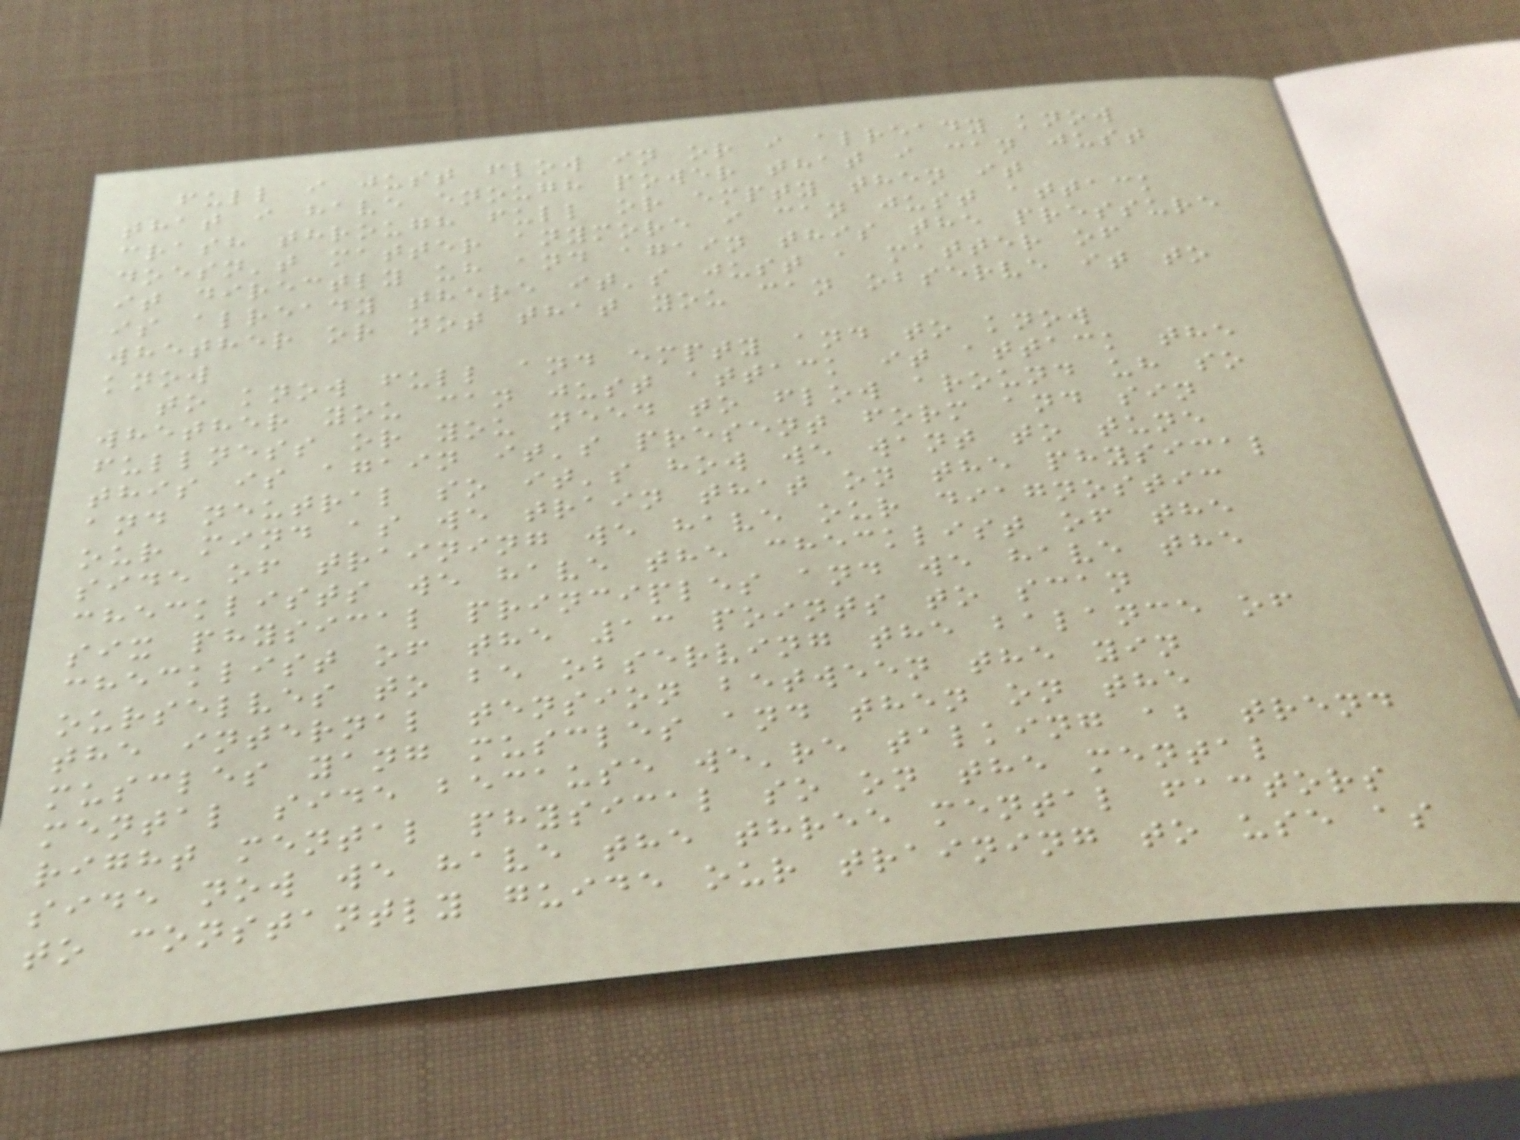full i just flow in or i already know
that i have enough power that i can just
crash through full or empty then it
doesn't matter anymore i can just attack
it directly uh and again this the pressure
is already there it's just a matter of
whether or not that you can observe it to
know
to know full and empty and to know
whether you can just attack it attack the
fullness or you need to flow around uh so
this is again it's present form and sin
and neutral so it's how we want to tune
our mind as we train that on the physical
side of training we have our diagnostic
checklists we have the checklist of the
six physical principles and we have the
checklist of the 13 points to scan
ourselves to be observing the balance of
the internal tension between the yin
muscles yang muscles and then on the
mental side because we're talking ab trend
right mental physical so on the mental
side now we have the three mental factors
to constantly guide our training to use as
